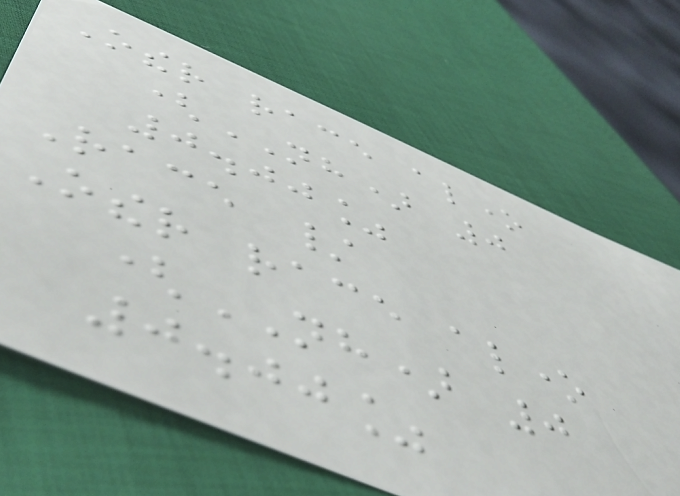Other race alone
(NH) 0
0.00%
Race /
Other race alone
(NH) 0
0.00%
